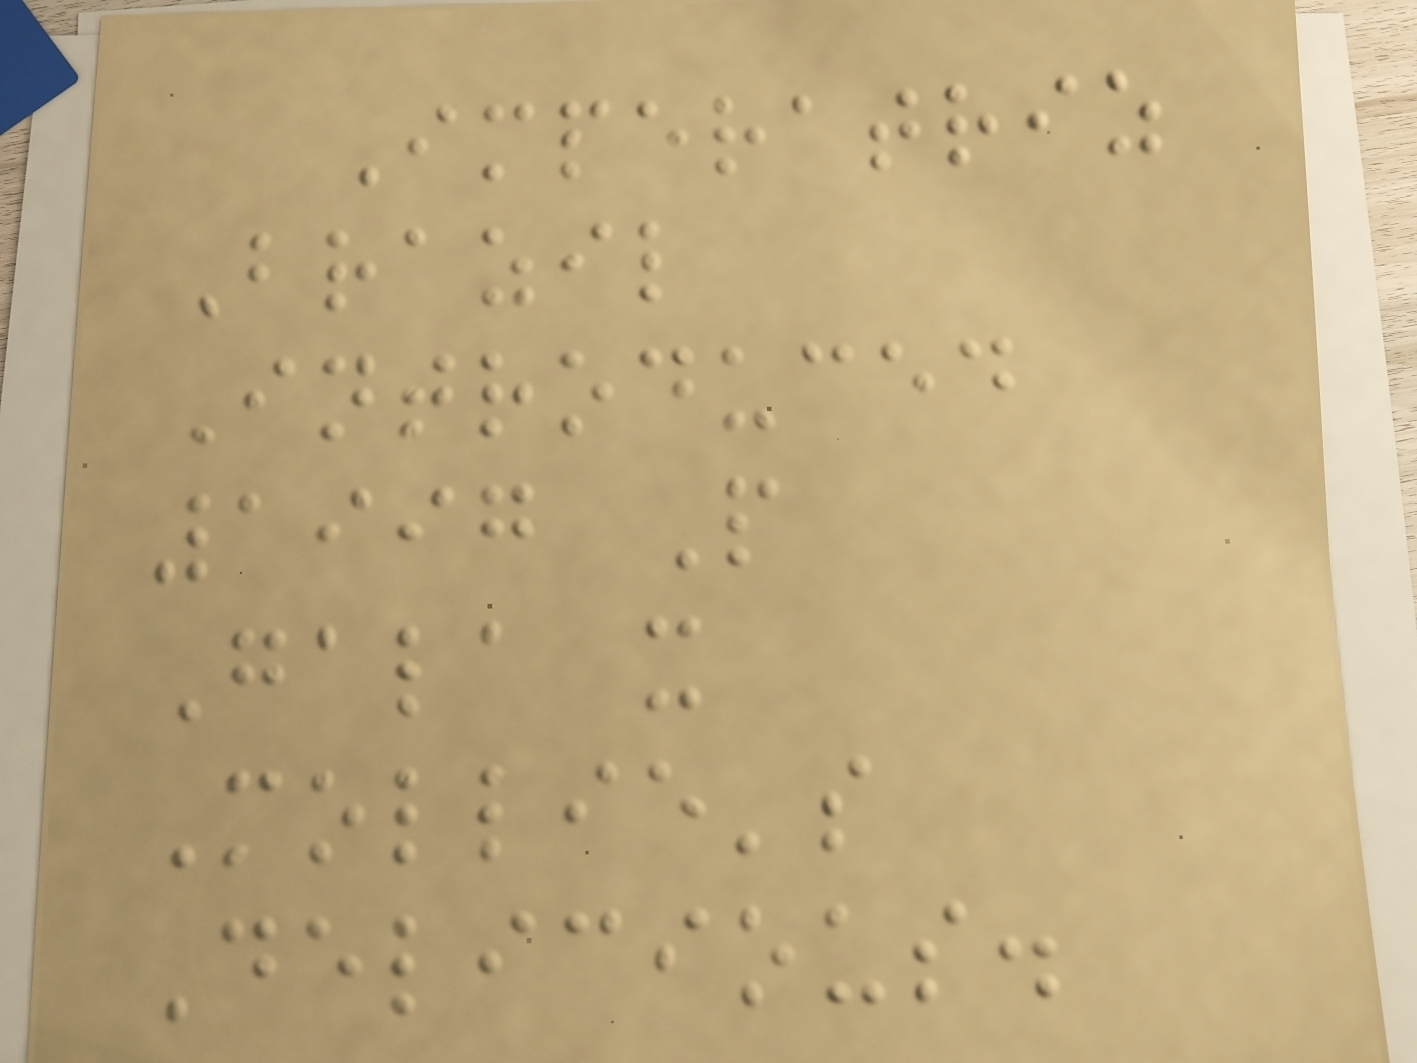Imperatriz
Brazil
Introduced
1997 P
Gala x
Mollie's
Delicious.
